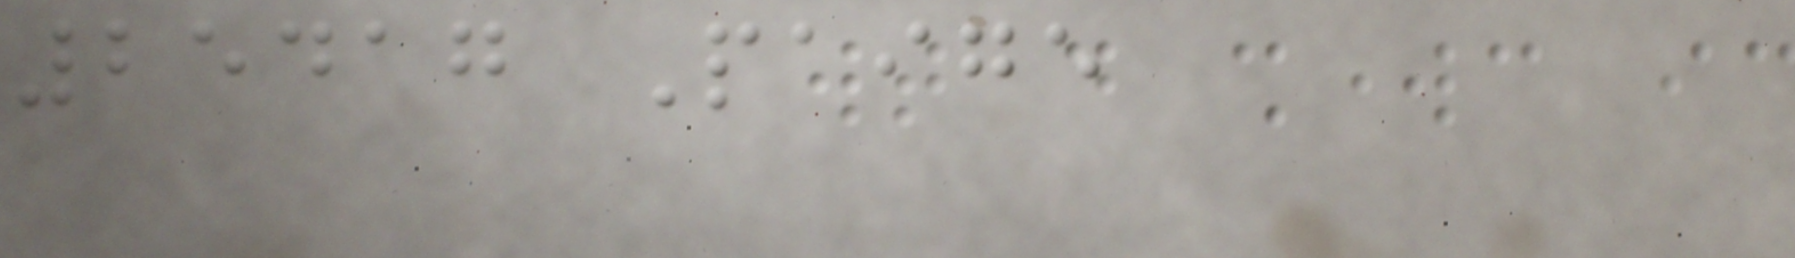25417 Paige
